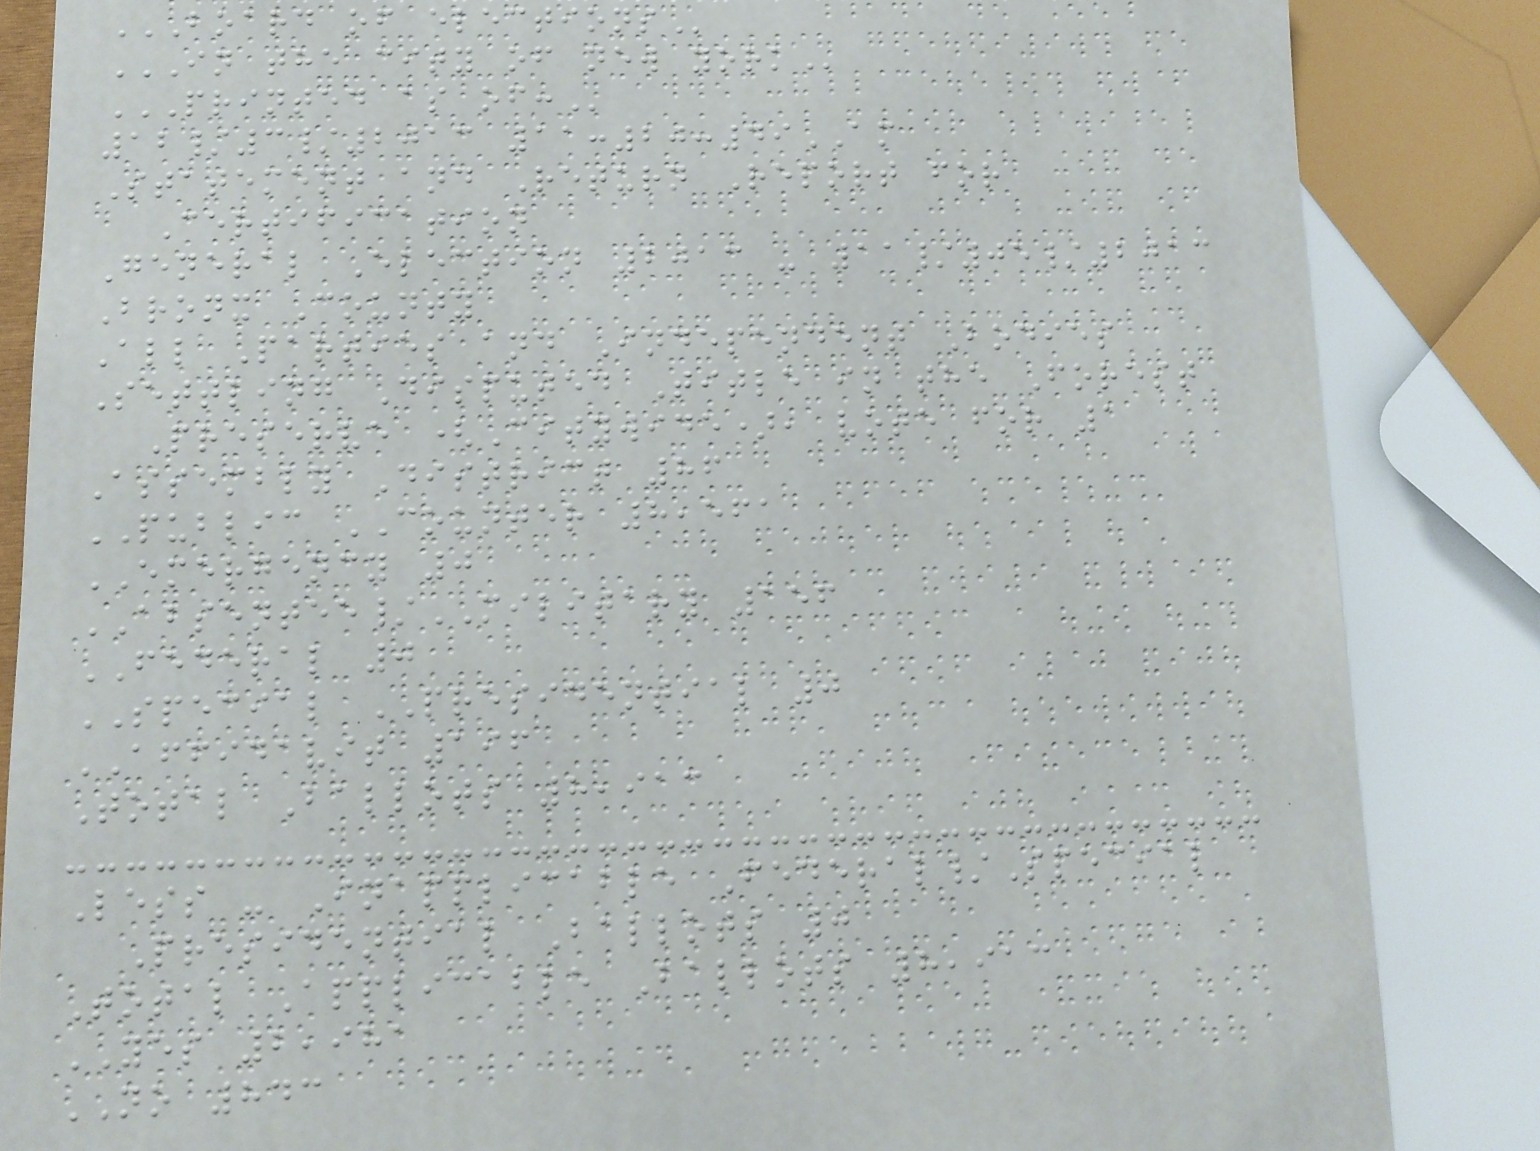BOARD OF ELECTIONS
IN THE CITY OF NEW YORK
PRINTED AS OF:
12/3/2013 11:20:49AM
Statement and Return Report for
Certification
General Election 2013 - 11/05/2013
Bronx County
All Parties and Independent Bodies
Settling Disputed Title in the Forest
Preserve (Citywide), vote for 1
Assembly District 86
PUBLIC COUNTER 8,561
EMERGENCY 0
ABSENTEE/MILITARY 156
FEDERAL 0
SPECIAL PRESIDENTIAL 0
AFFIDAVIT 196
Total Ballots 8,913
Less - Inapplicable Federal/Special
Presidential Ballots 0
Total Applicable Ballots 8,913
YES 2,981
NO 843
